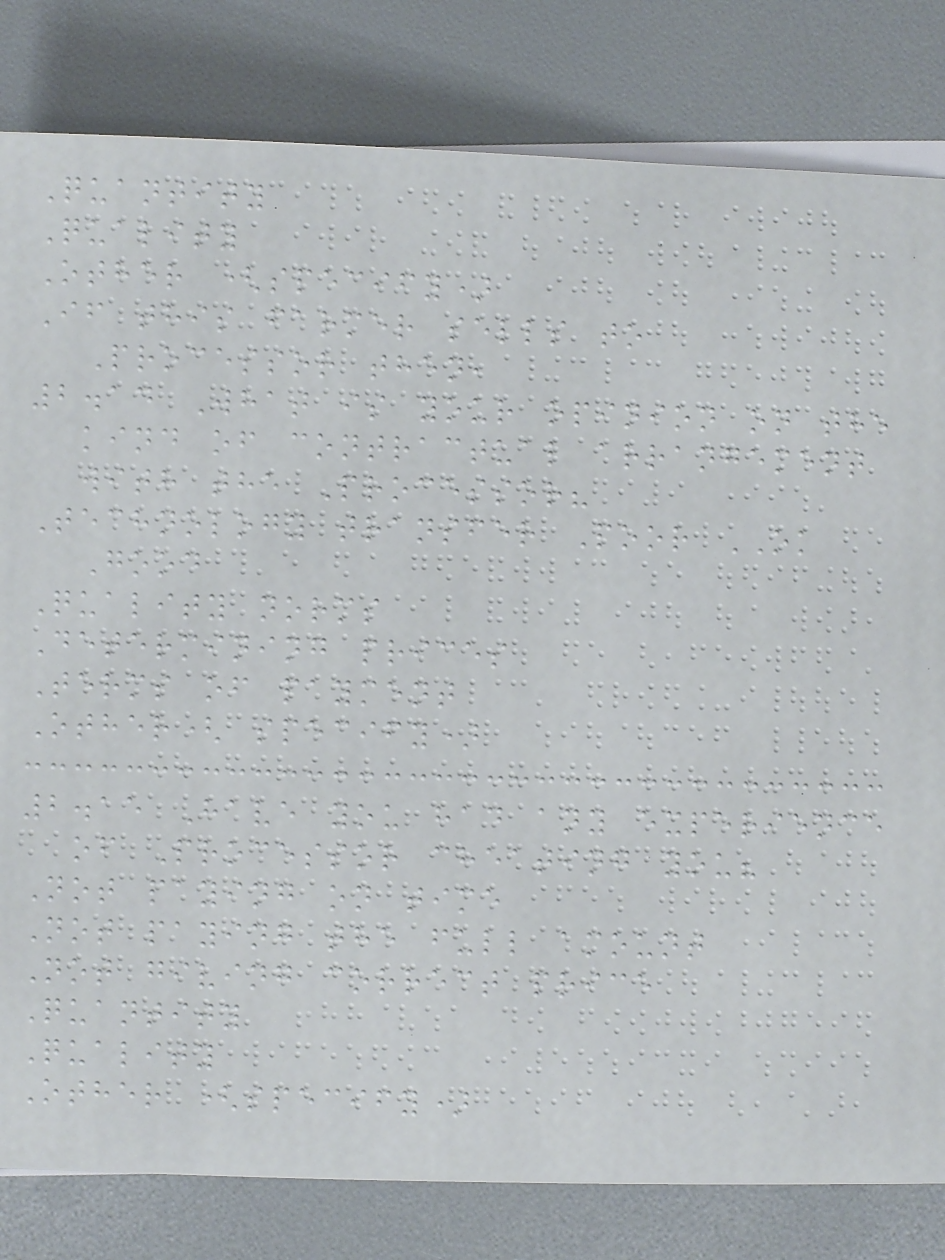Quantity
Quality
Other (specify)
If this farmer sells to
Processor then,
2.14 What is your opinion on the
kind of contractual arrangement
with the Processor?
Technology transfer Poor OK
Good
Quality norms
Determining prices
Terms of payment
Other( specify)
2.15 Have you had any experience
of Processor cheating you?
Not paying on time
Not paying the full amount
Not giving correct price
Quantity
Quality
Other (specify)
